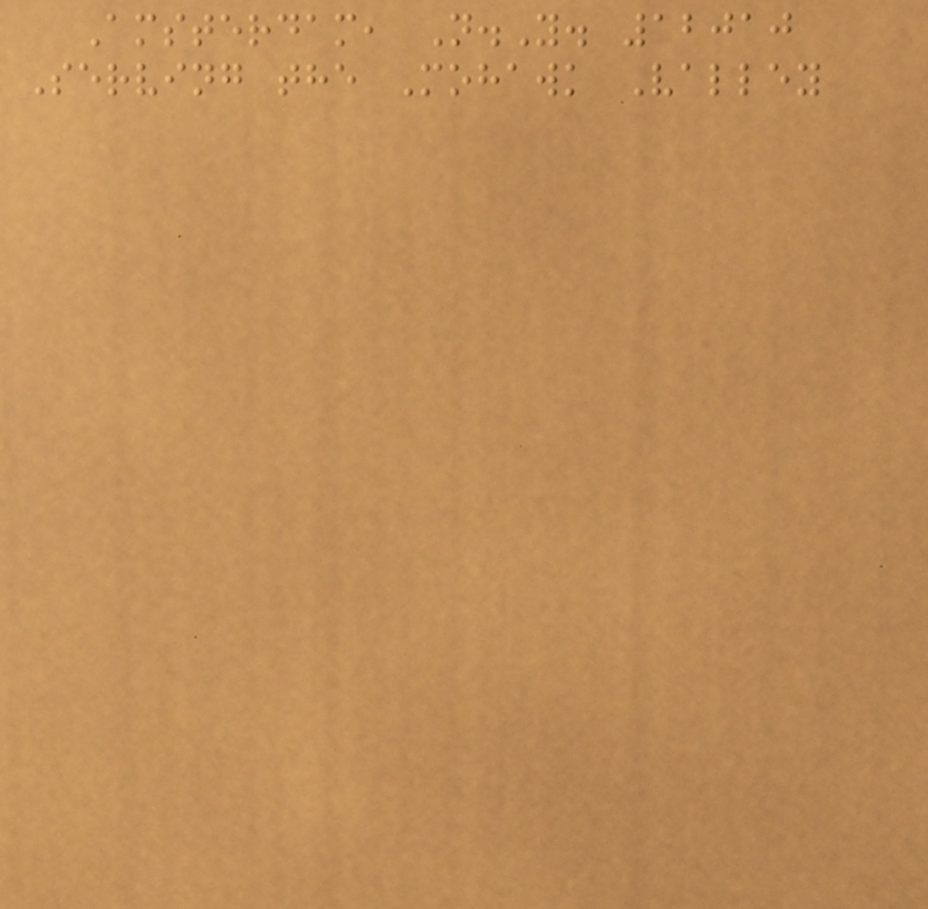Amsterdam, N.Y. 12010
Serving the Mohawk Valley
